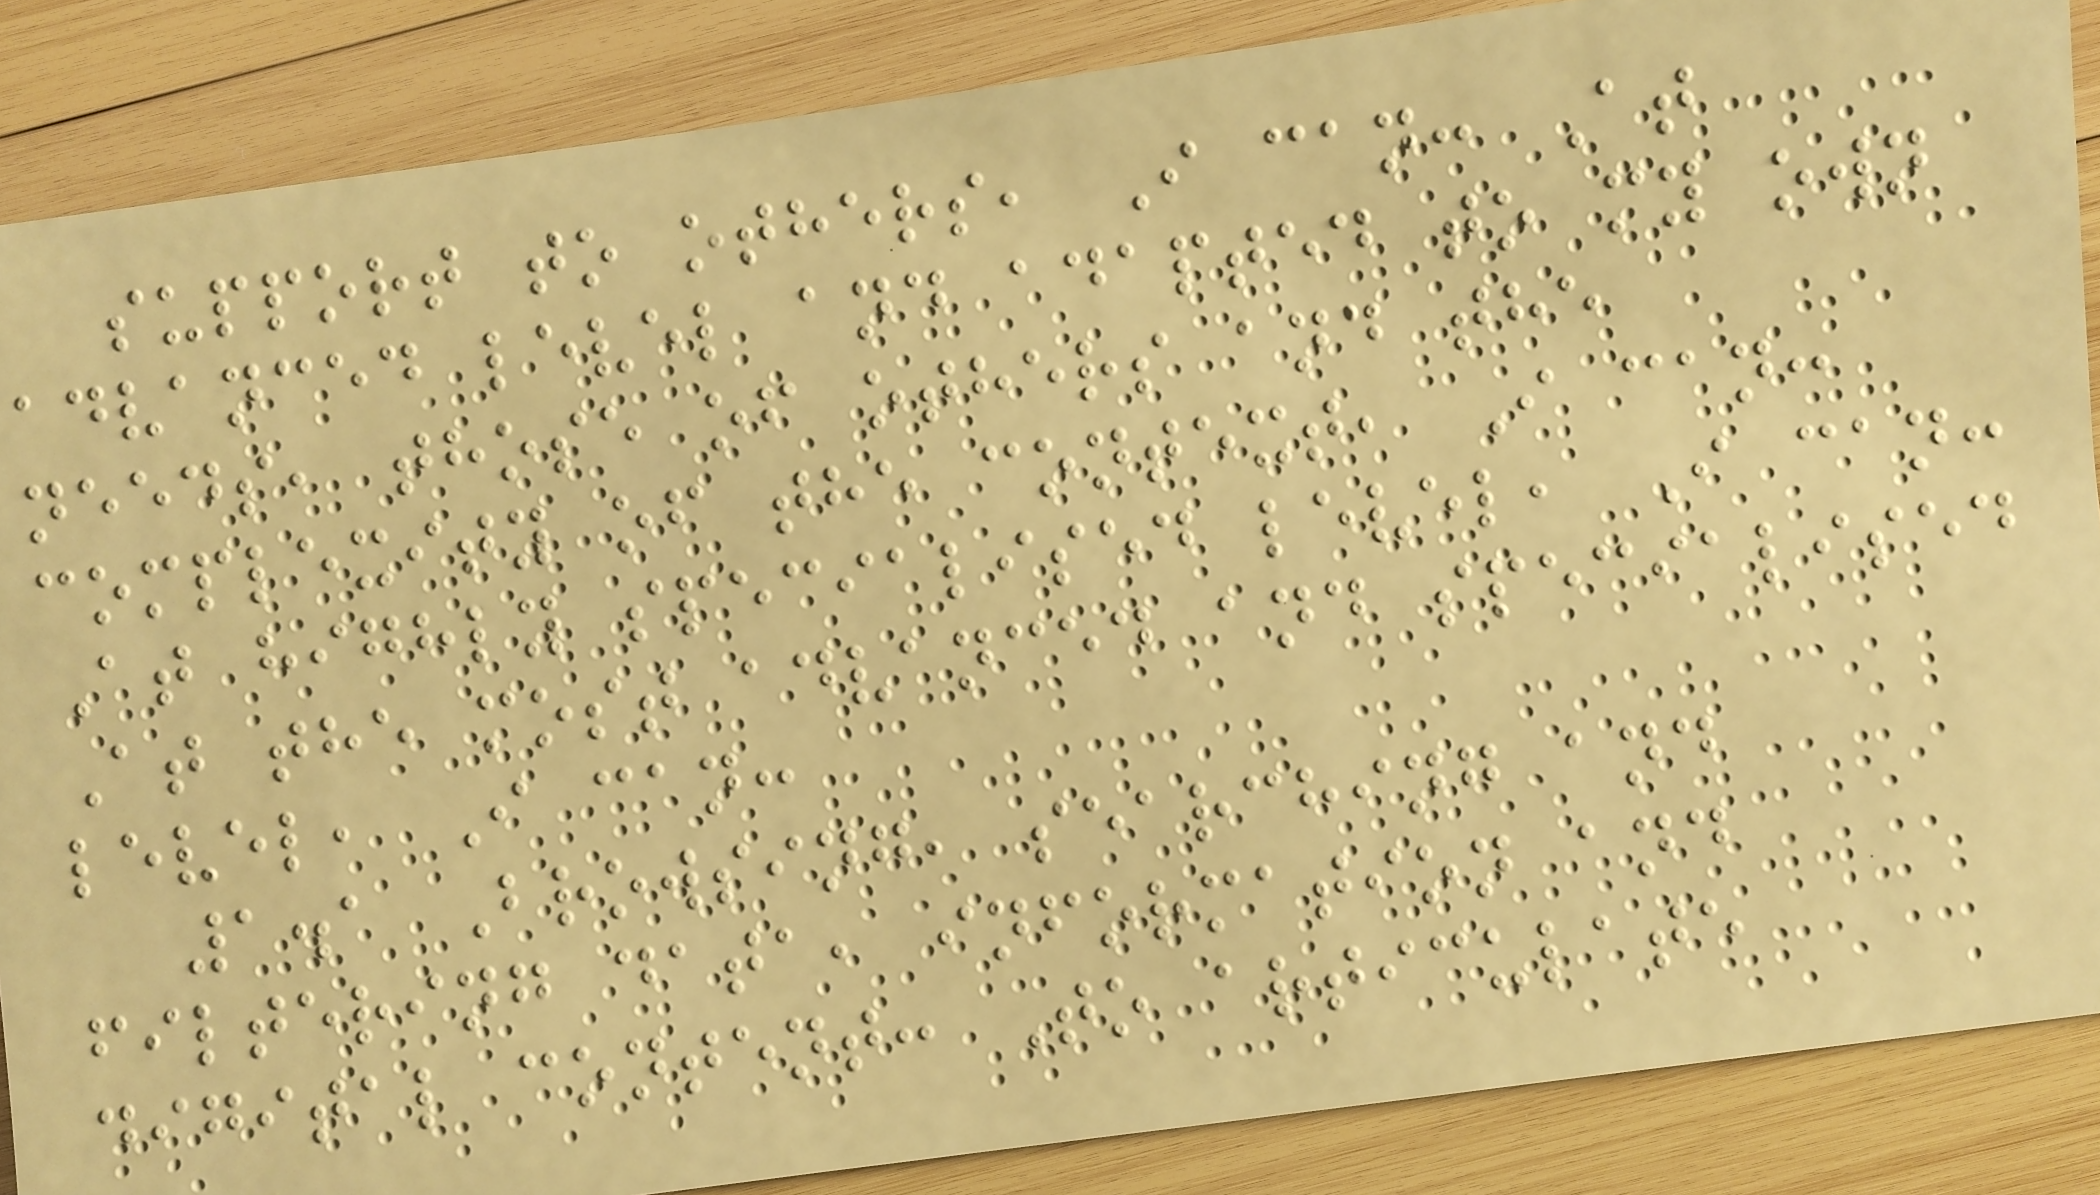support to others, I can: At
advanced level and adapted to my own
needs, those of others and the
complexity of the context, I can:
At highly specialised level, I can:
At the most advanced and specialised
level, I can:
1.1 Browsing, searching and
filtering data, information and
digital content: To articulate
